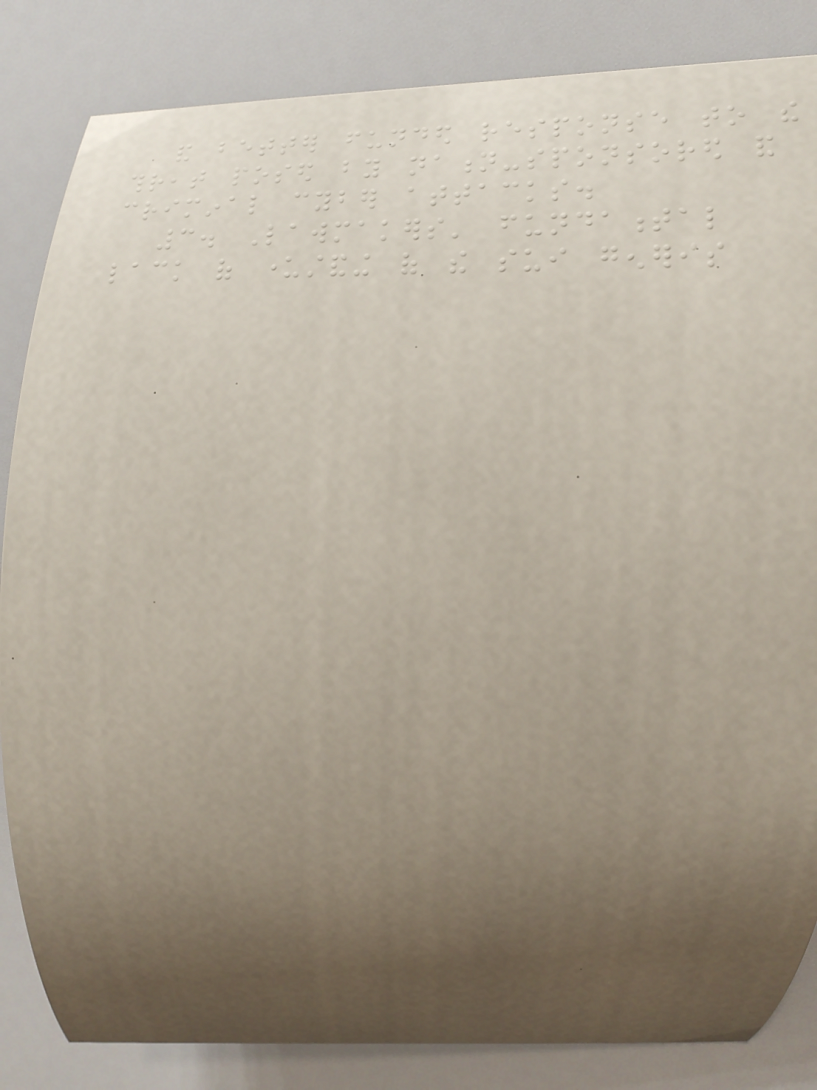and better funded response to the
threat posed by nation-sponsored and
criminal cyber attacks.
3. Lawmakers' fundamental
lack of understanding of the sui generis
